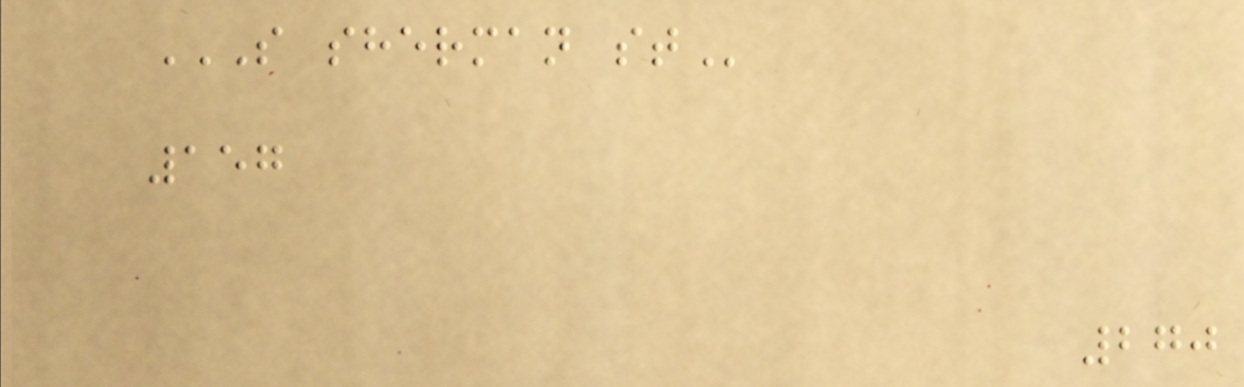S SHERMAN ST
157
270
